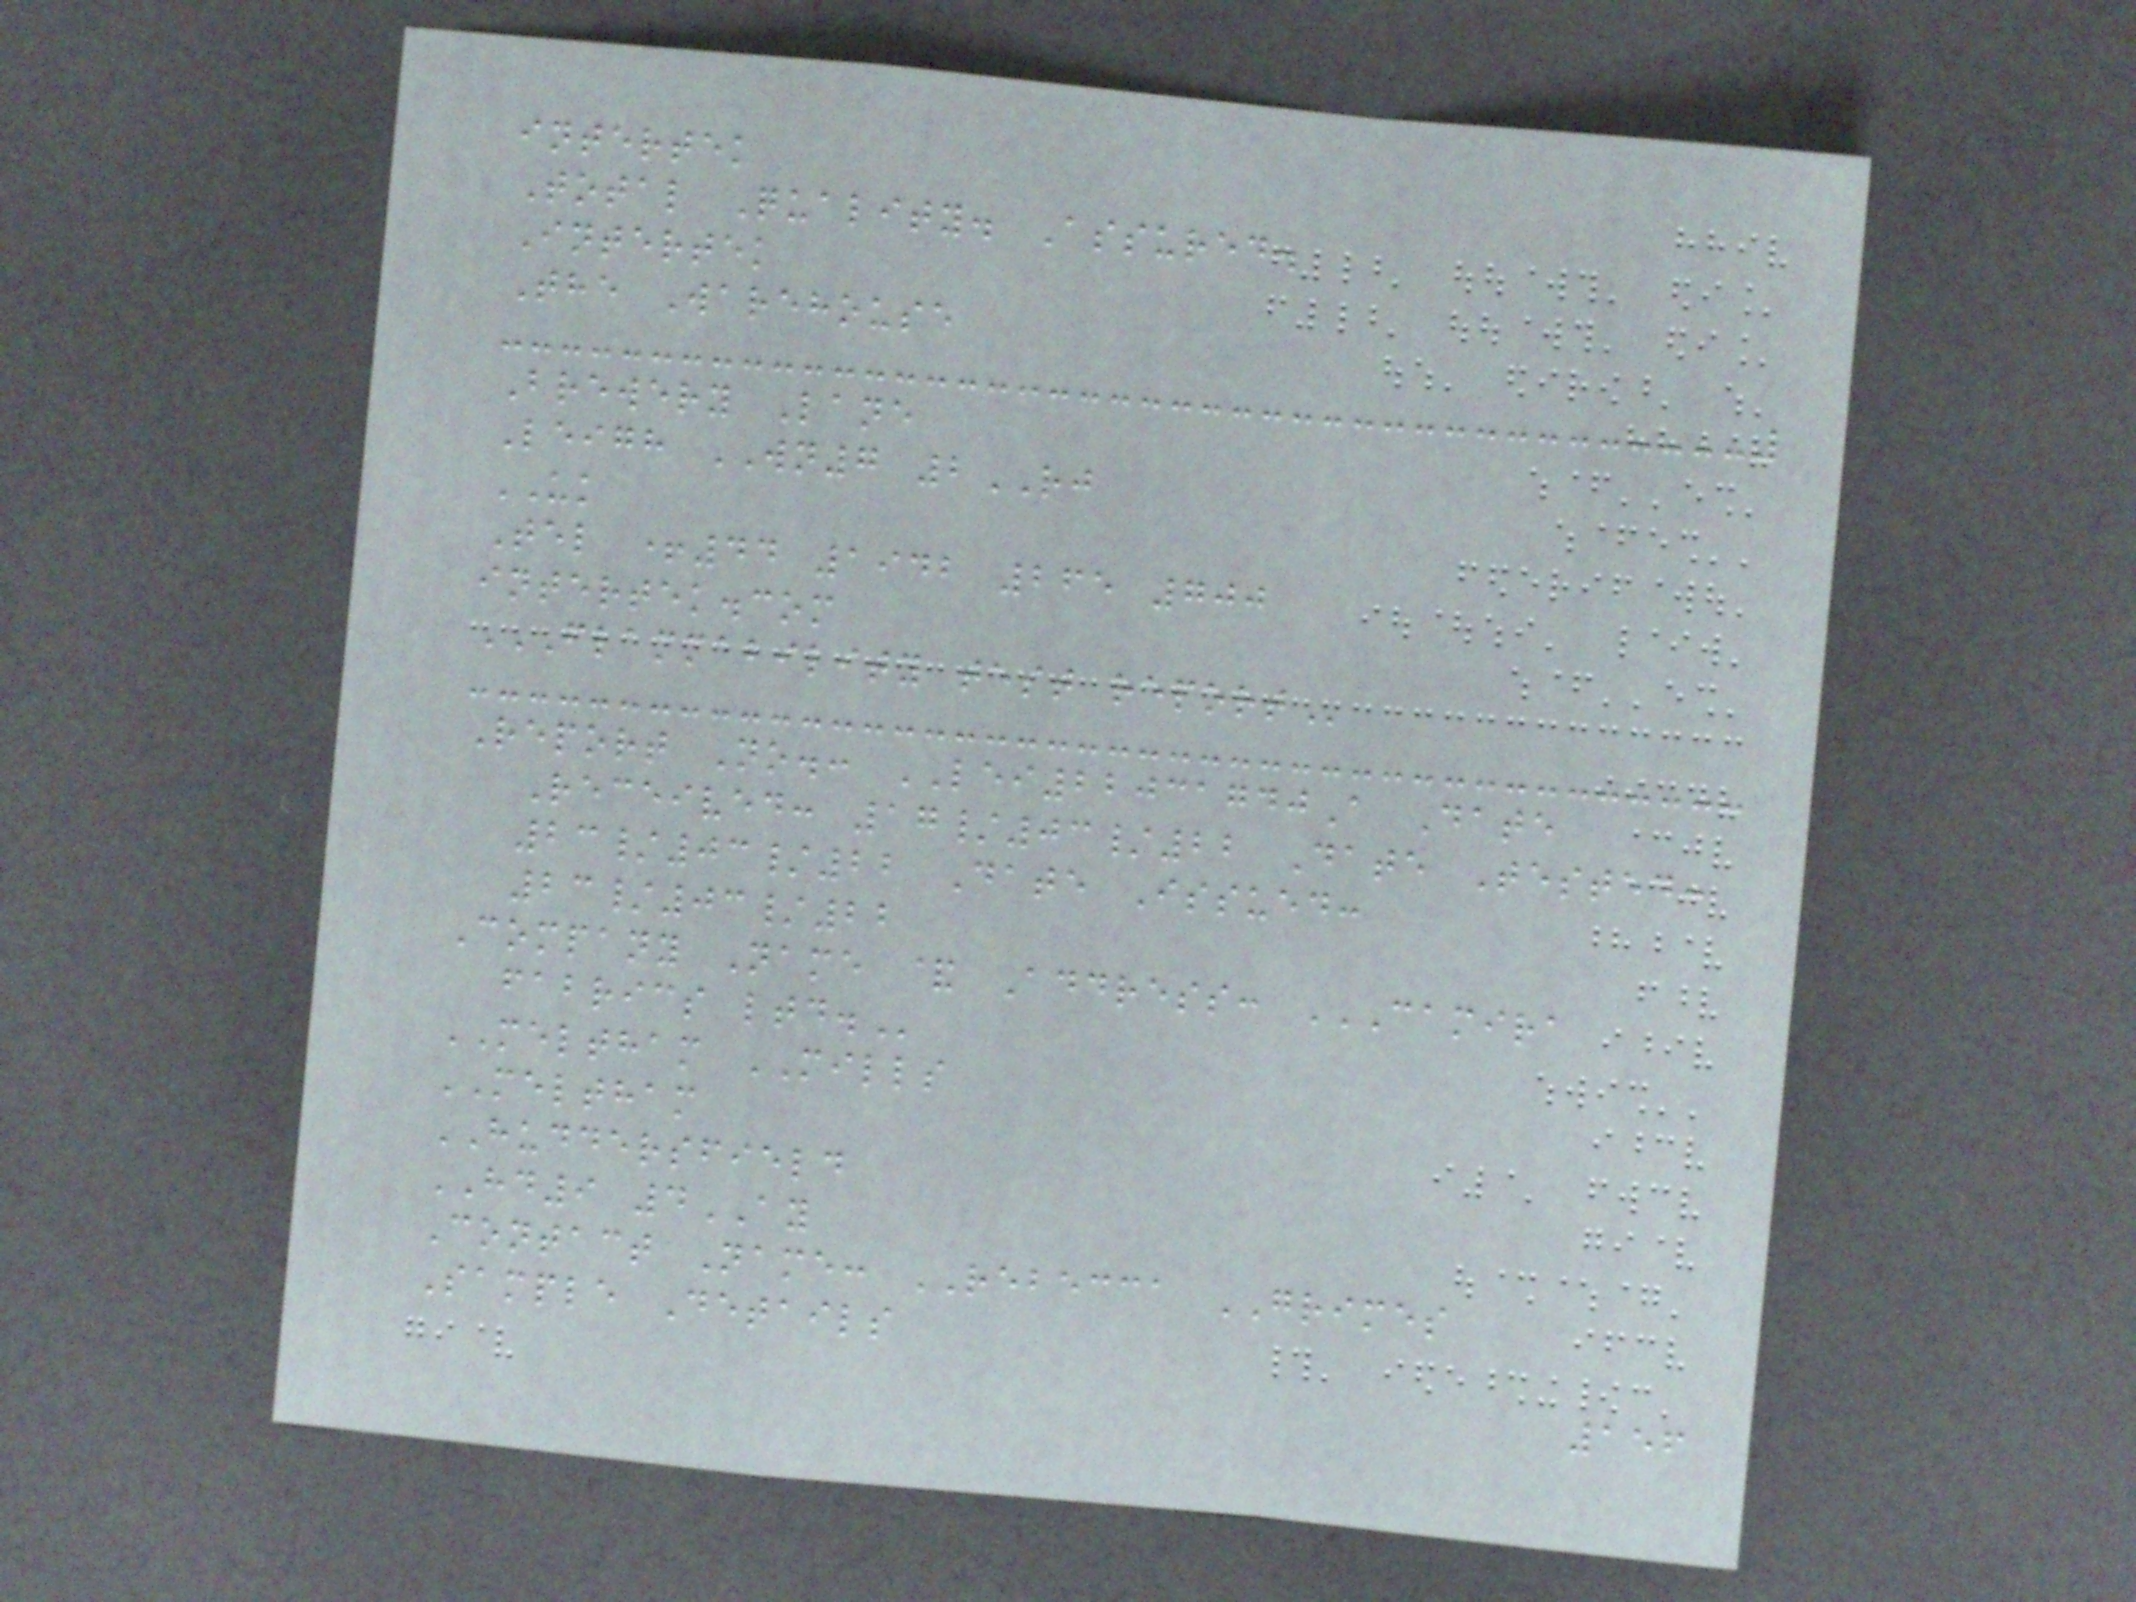intertek
Total Quality. Assured.
Intertek
The Warehouse
Brewery Lane
Leigh WN7 2RJ
UK
Tel +44 1942 265 700
intertek.com
FLAMMABILITY TEST REPORT
Report No.: LEI22031740A Date
Received: 17/03/22 Date Tested:
23/03/22 Date Issued:
23/03/22
Company Name & Address: CAMIRA
FABRICS LTD.
MELTHAM MILLS
MELTHAM
HUDDERSFIELD
HD9 4AY
Contact Name: REBECCA GRIMES
Sample Details
156
